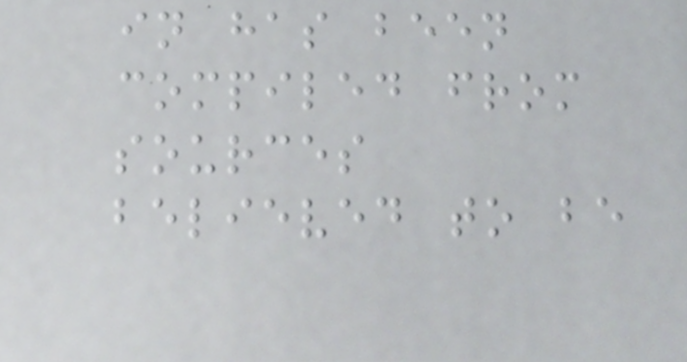in has been
compiled from
sources
believed to be
